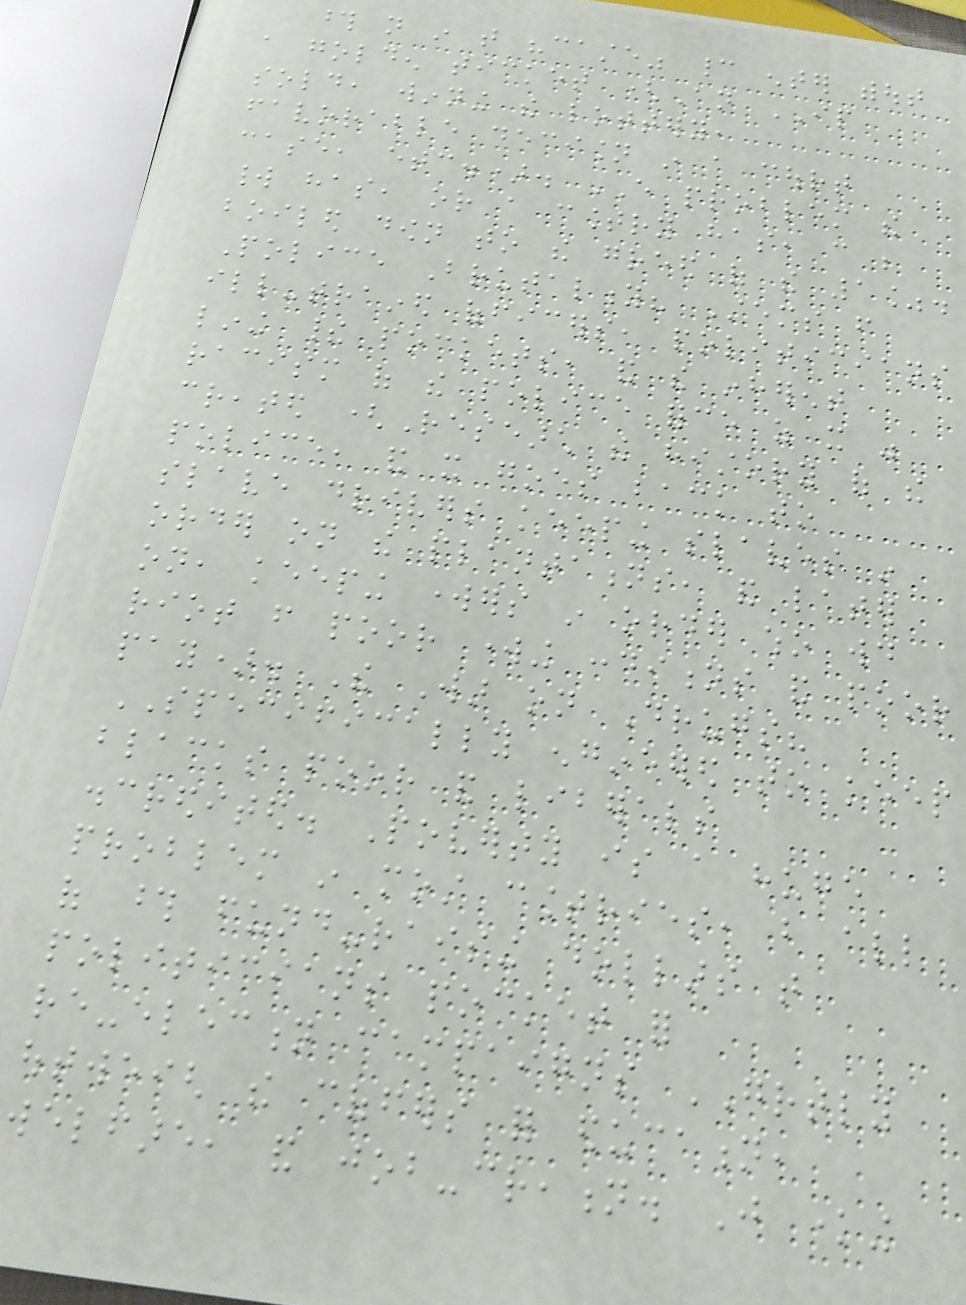those not in that "caste" cannot enter without
a golden ticket (An IP
sold, winning the lottery,
favorable decision in a court
case, etc.). EVERY problem the
world has, or a country has, can be
boiled down to the greed of the 1%.
Police Brutality? Stems from
ill-trained officers, politicians
lining their pockets, and the inherent
racism of the police force as it was
created (Research the history of the
police, and it goes back to
slave drivers keeping slaves in
order on the plantations, and later
on, keeping workers in order who would
riot from poor working conditions and poor
pay). The War on Drugs?
SPECIFICALLY engineered to keep
blacks poor and liberals
discredited. Poverty is a huge
problem in most countries, but all
of those fund-raising dollars that
politicians pocket for
re-election campaigns GREATLY
outweigh the coffers for education,
welfare, and job-creation. Just knowing
